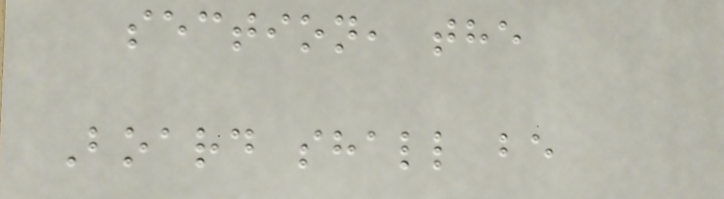section, the
Board shall be
